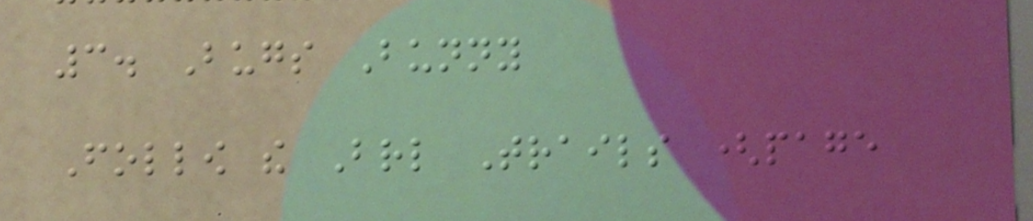3. Bugs Bunny
Follow the Braille Trails (page
